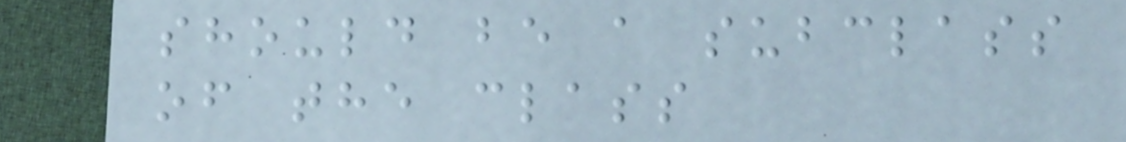should be a subclass
of the class
